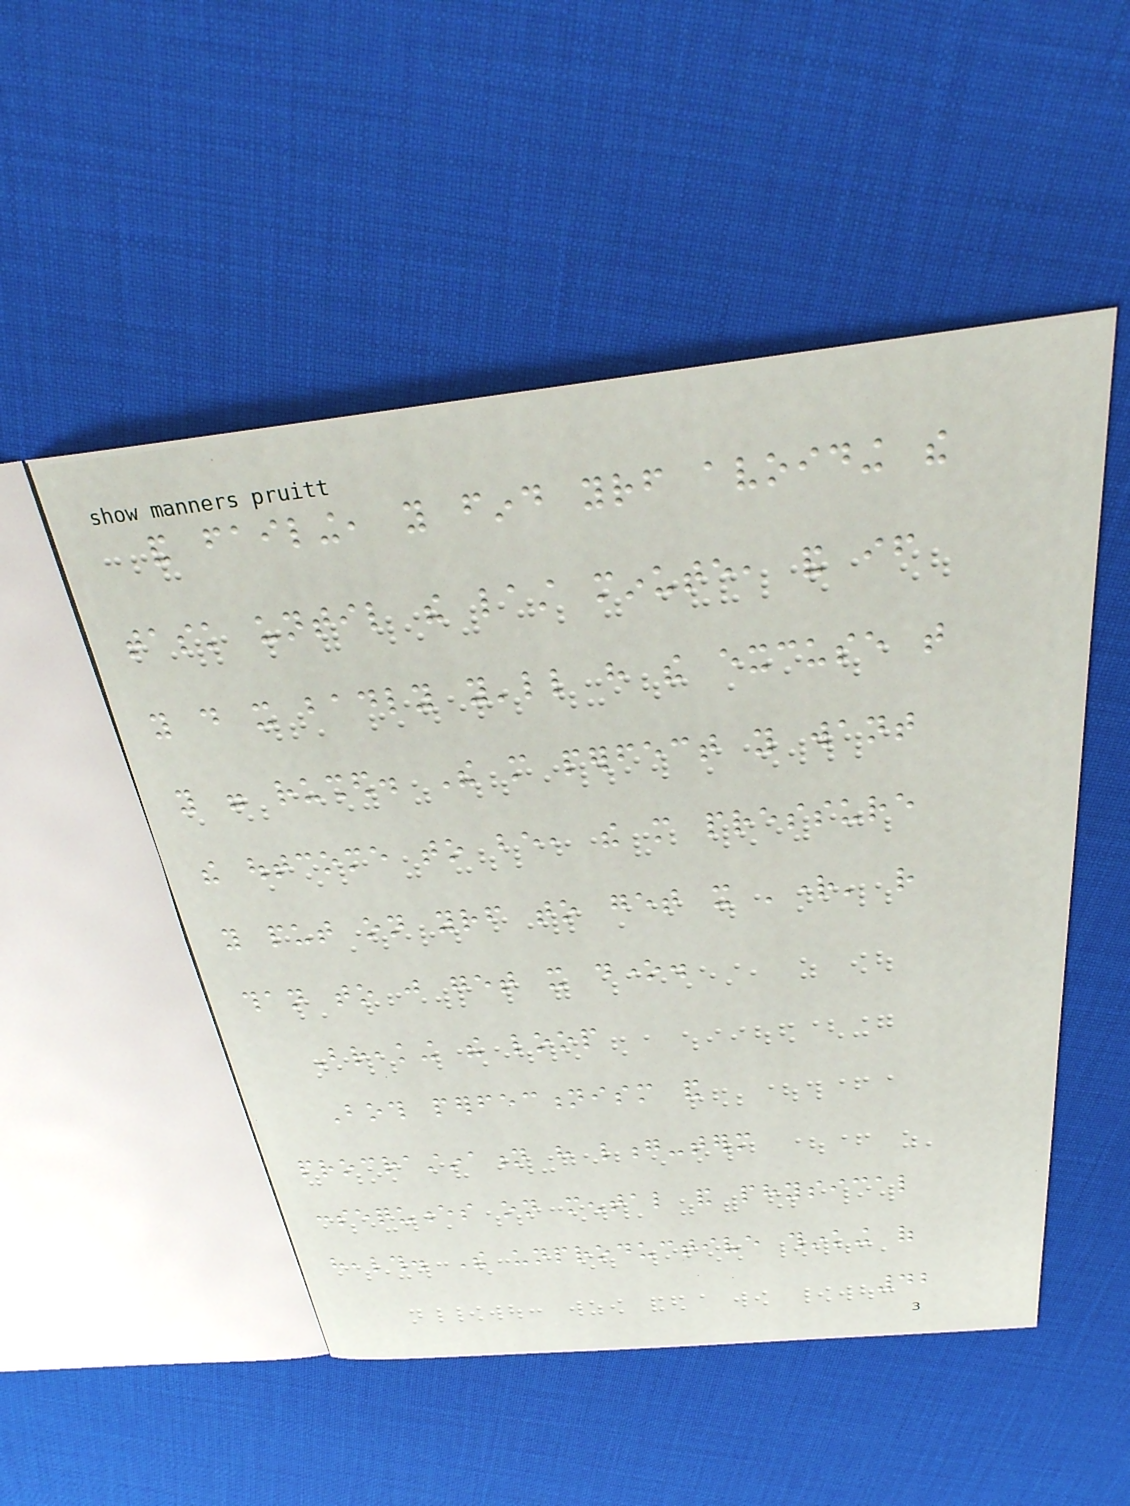and failing, you find yourself avoiding the
task until the last minute, and if
you do it badly you'll have the excuse that
you were rushed. The more perfect you want
the outcome to be, the more pressure
you put on yourself to get it 'right' rather
than to just get it done.
Breaking the loop
Both perfectionism and
procrastination have long-term
consequences on mental and physical
health. The unproductive thinking of
42
